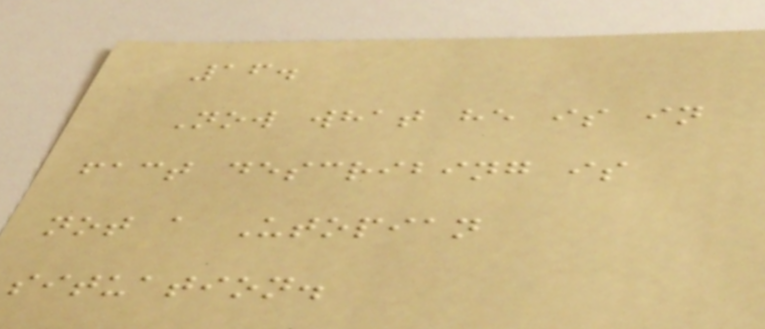16.
Now what he is in
fact describing is
not a Utopian
situation.
